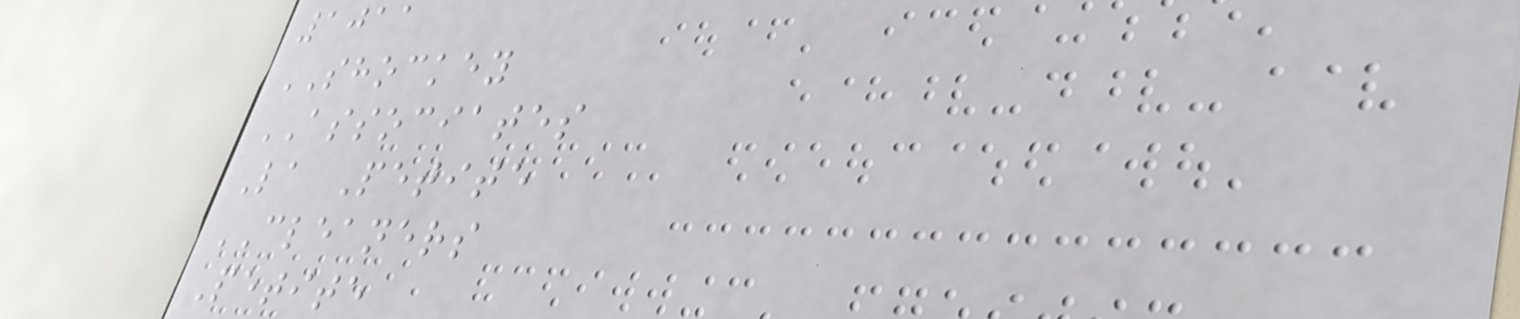1011
SHOCKEY
ASSOCIATES
La Petite
CLEANERS
Petite
